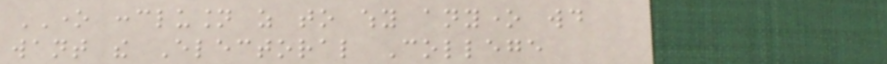ONE conclusion as to why anyone would
want the Electoral College
